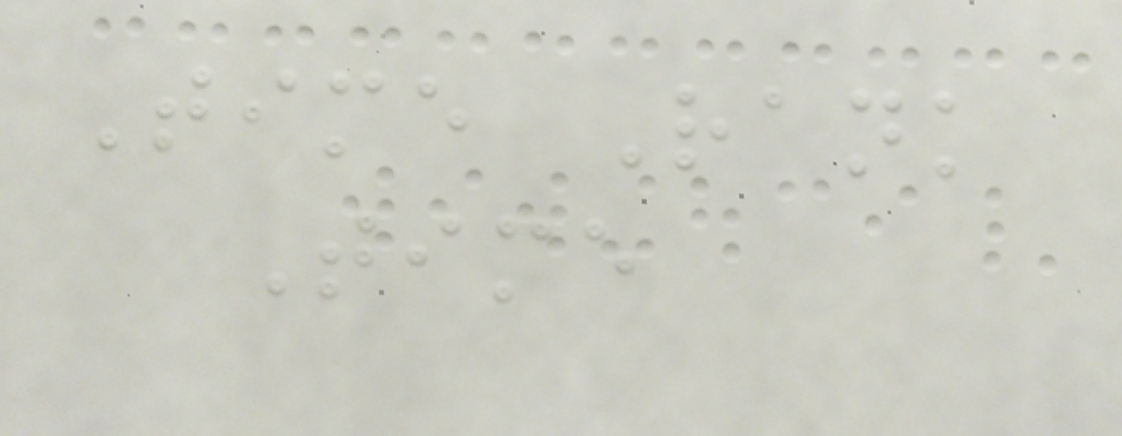Time Rank
Time
